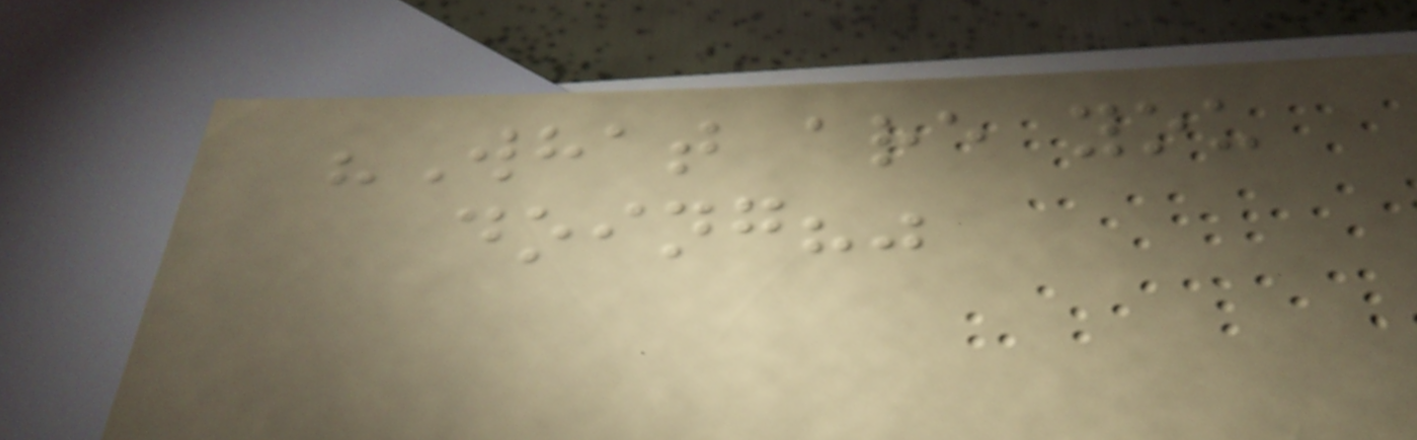"What are you
doing?"
